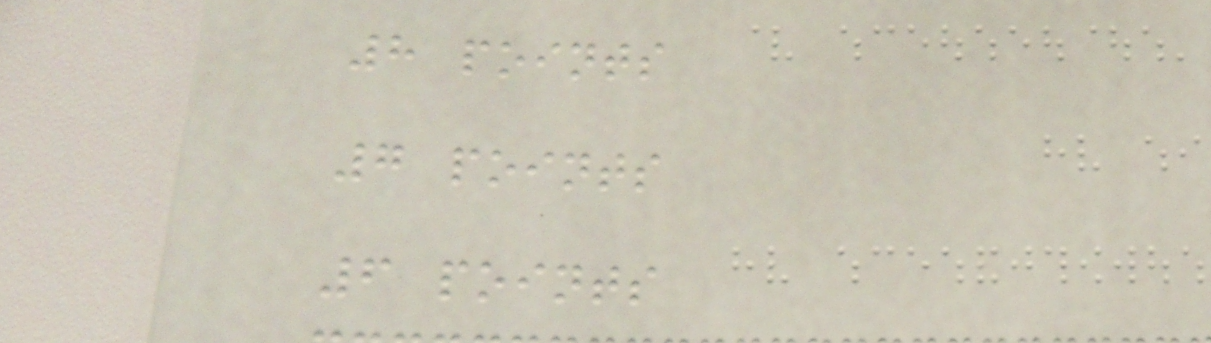8 points
7 points
6 points
